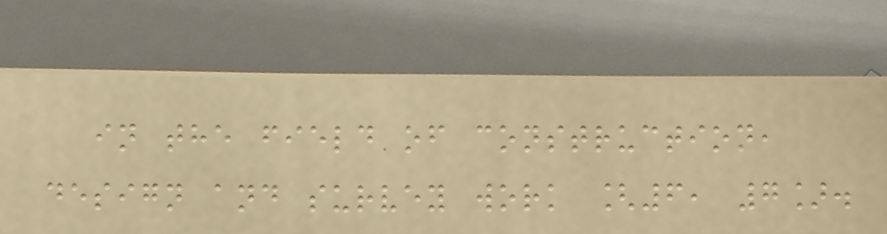in the field of construction,
design and survey work [6, 7].
